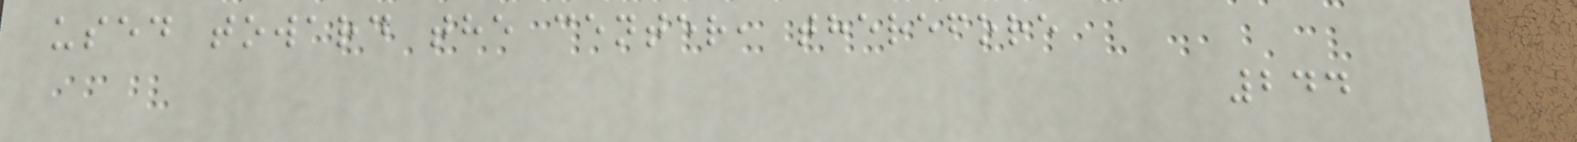used toward the center, therefore
244
